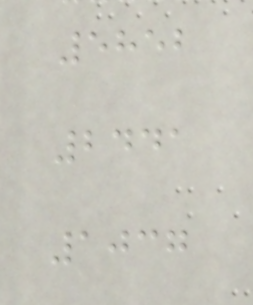5852
2441
1037
